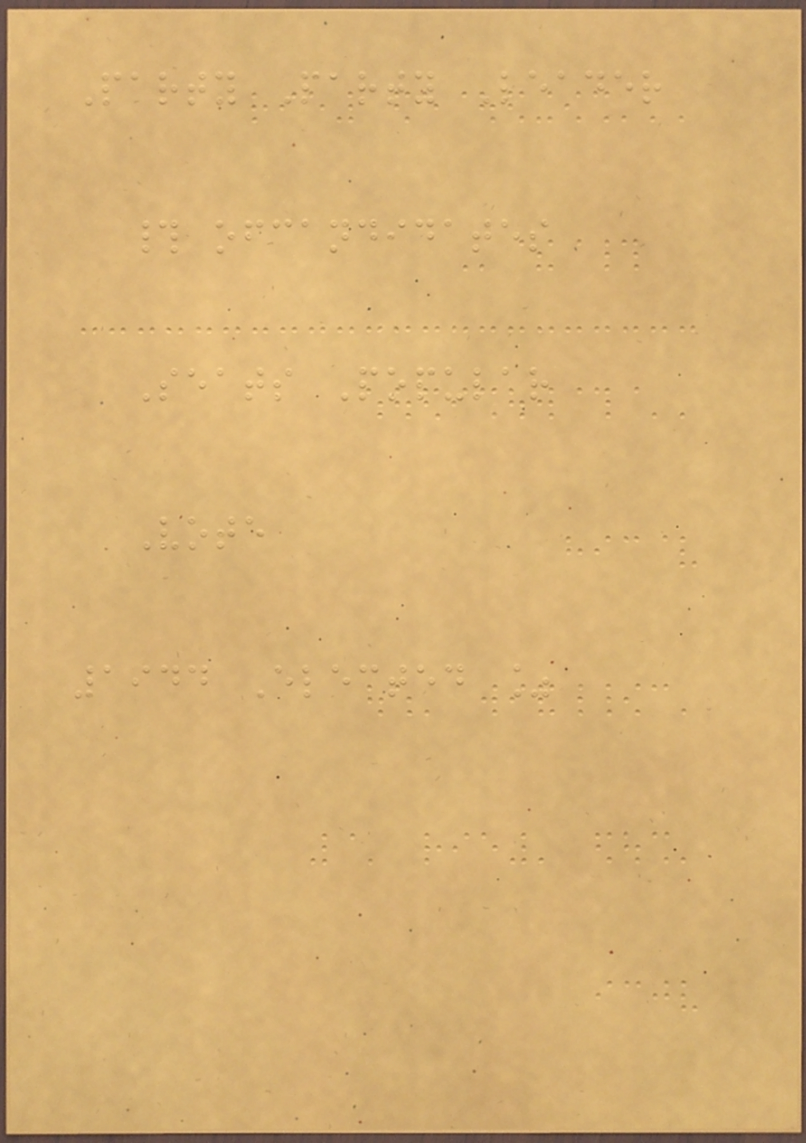Party Party Leader
# ofcandidates
Seats Popular
Vote
1944 Elected %
